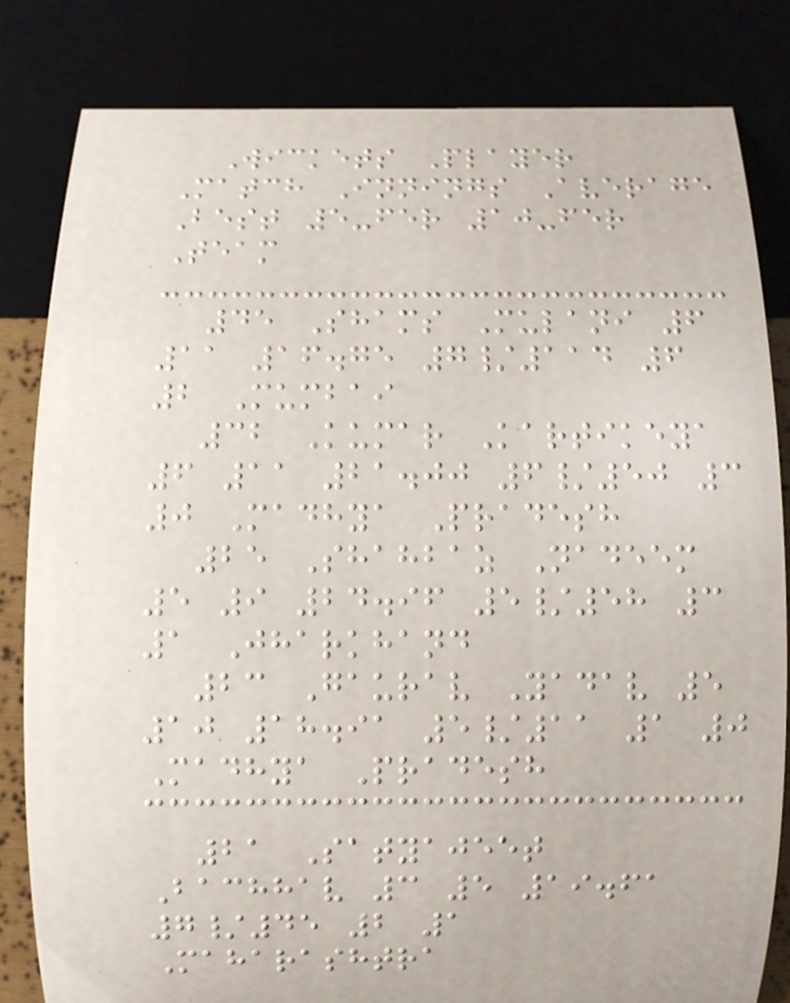Wickets Player
Match Innings Average
Best 5-fer 10-fer
Team
45 Shams Mulani 6
11 16.75 7/114 6
2 Mumbai
32 Kumar Kartikeya
6 11 21.00 6/50 3
0 Madhya Pradesh
25 Shahbaz Nadeem
5 9 24.96 5/58 3
1 Jharkhand
23 Gaurav Yadav 5
10 18.91 5/11 1 0
Madhya Pradesh
21 Satyajeet
Bachhav 3 5 19.61
7/45 2 1
Maharashtra
